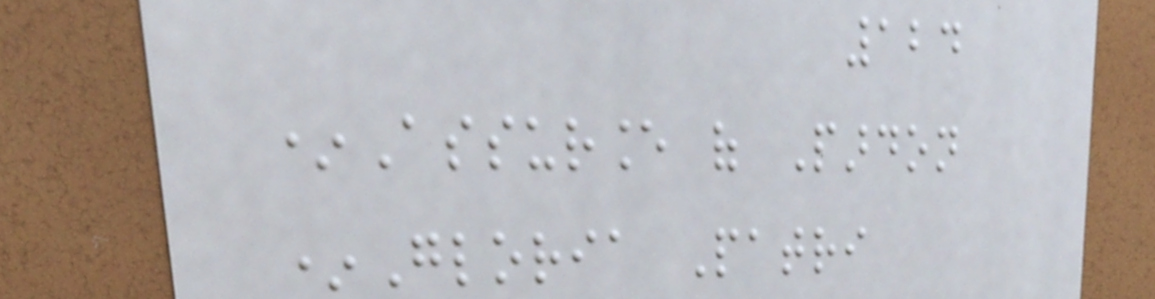124
*Assurance of Pardon
*Gloria Patri
